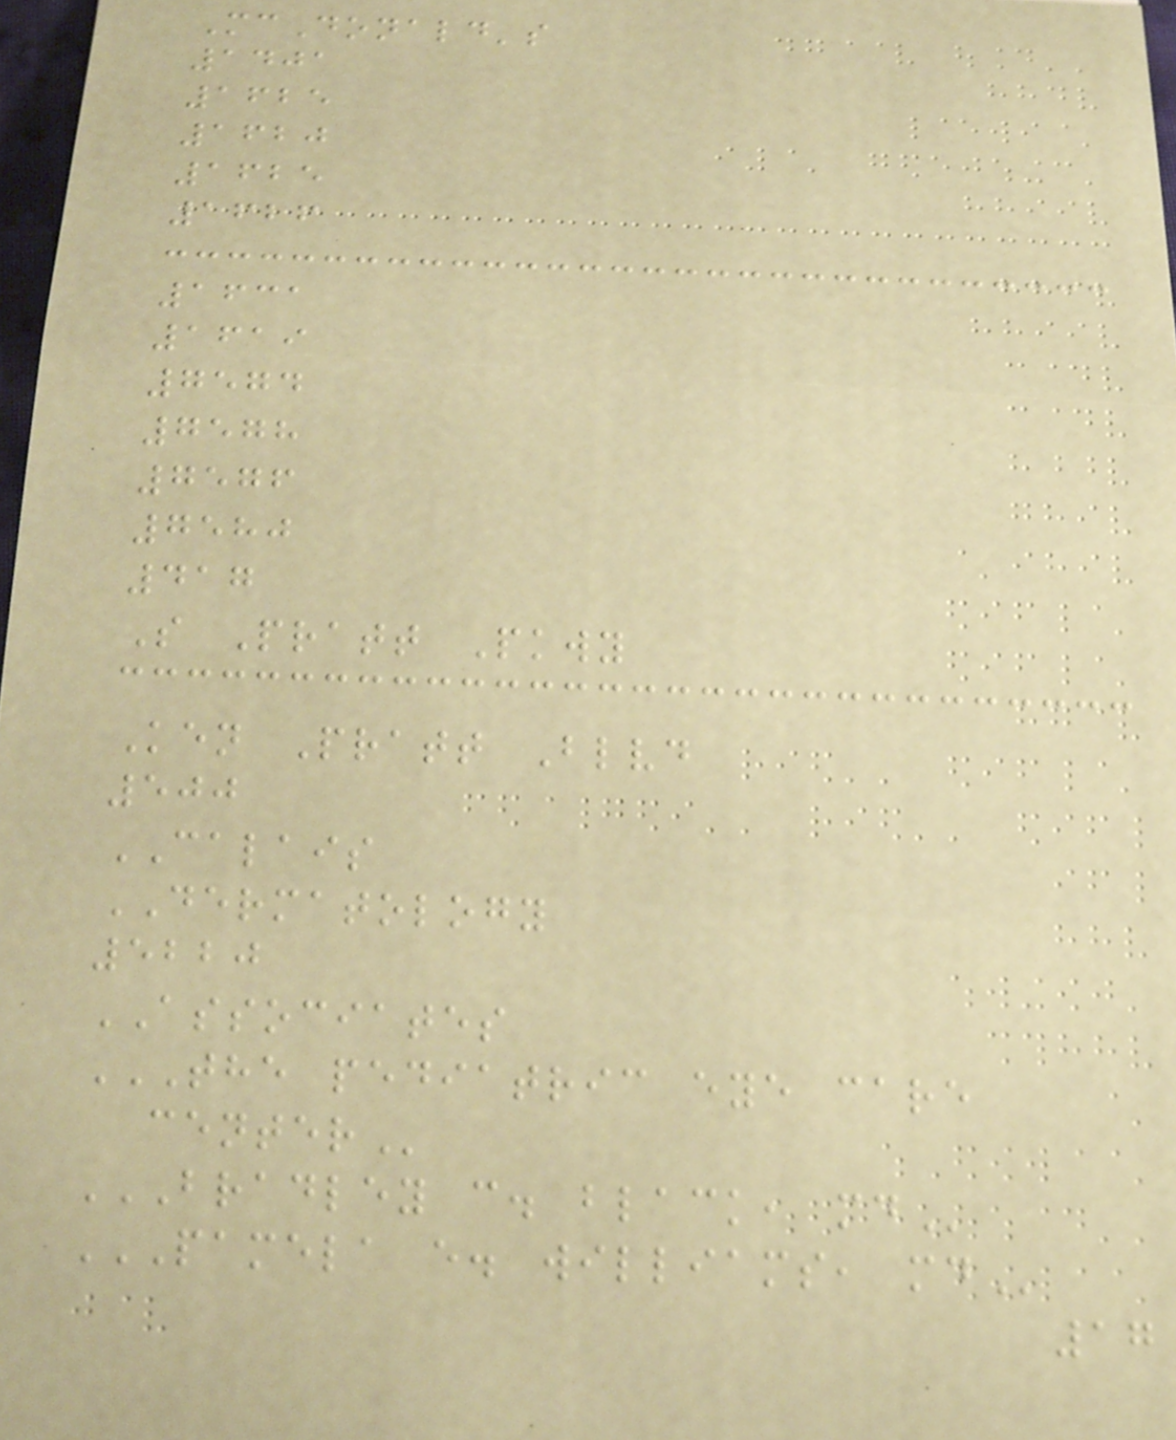McDonald's
1401
1625
1620
1625
1626
1631
1619
7574
7578
7576
7580
417
S Pratt Pkwy
Ken Pratt Blvd
500
CALAIS
DERMATOLOGY
5220
ASSOCIATES
THE PEDIATRIC EYE CARE
CENTER
BRADLEY C. BLACK, MD
PAMELA E. WILLIAMS, MD
17
